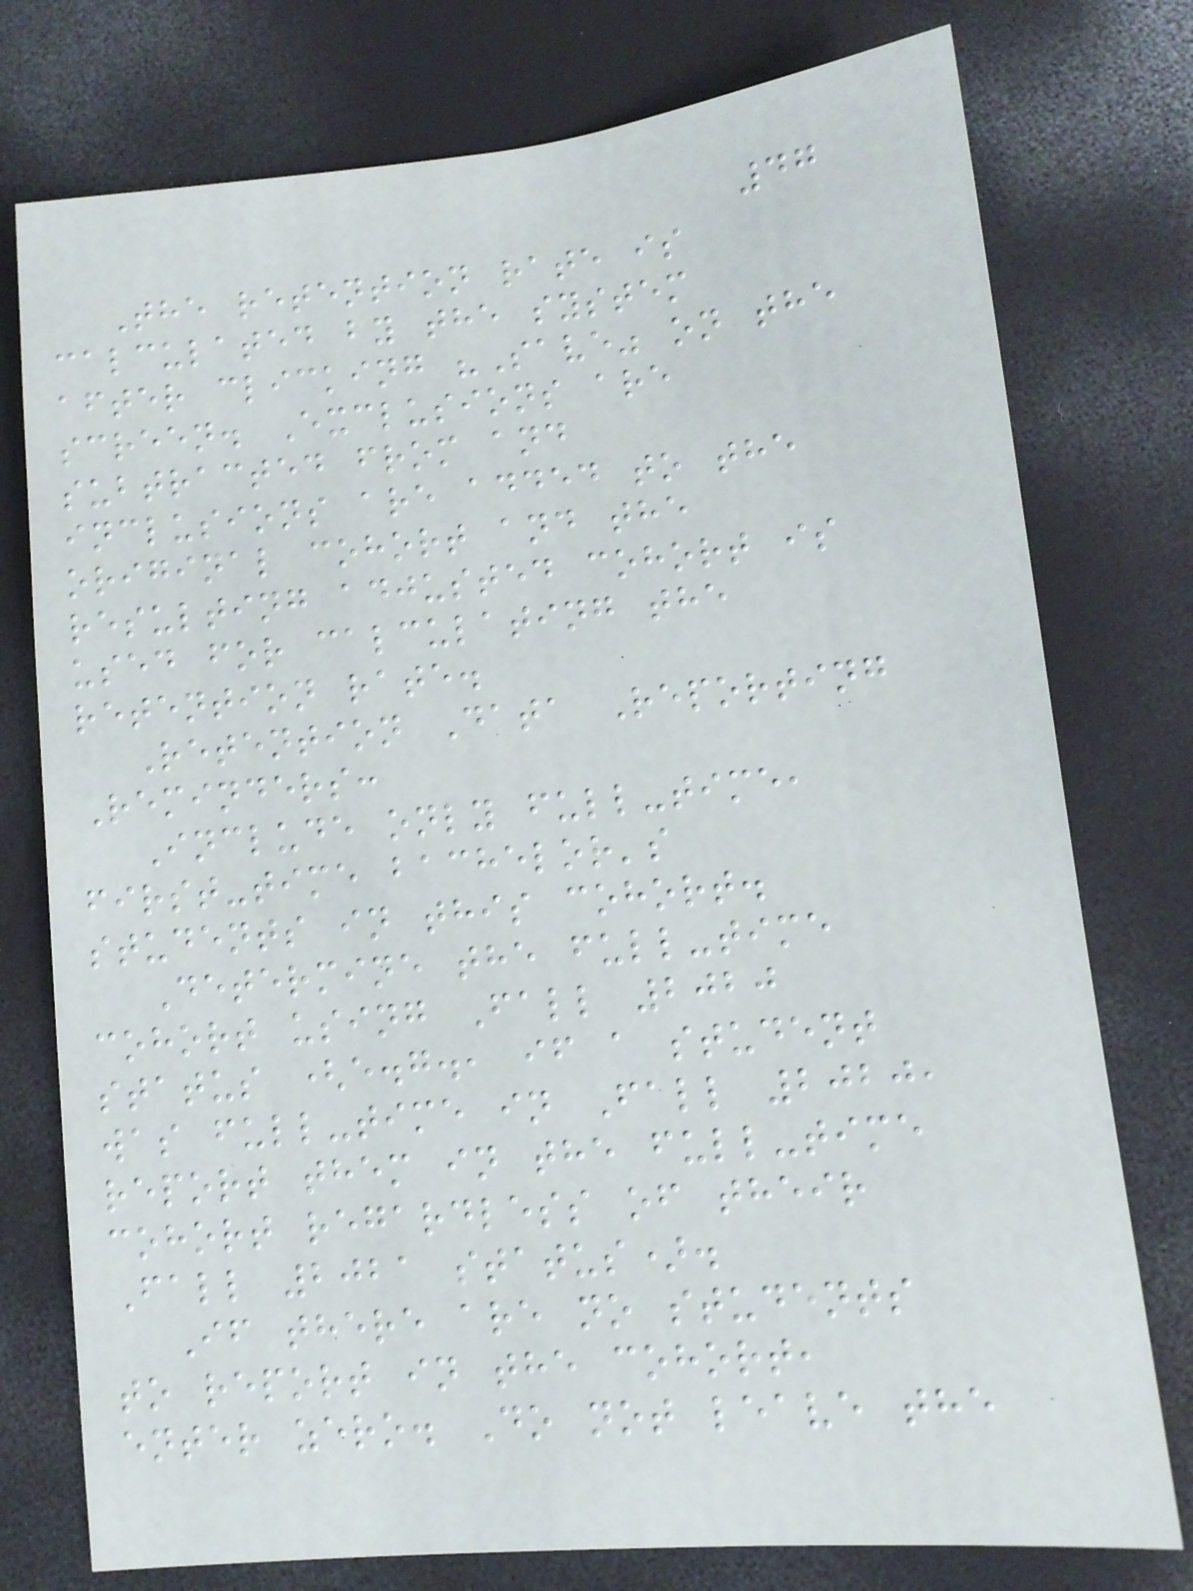47
The retention rate is
calculated by the system
after clicking "Save" on the
screen. Exclusions are
subtracted from and
inclusions are added to the
original cohort and the
resulting adjusted cohort is
used for calculating the
retention rate.
Retention Data Reporting
Reminders:
Include only full-time,
first-time bachelor's
students in this cohort.
Determine the full-time
cohort using Fall 2020
status (e.g., if a student
was full-time in Fall 2020,
report them in the full-time
cohort regardless of their
Fall 2021 status).
If there are no students
to report in the cohort,
enter zero. Do not leave the
